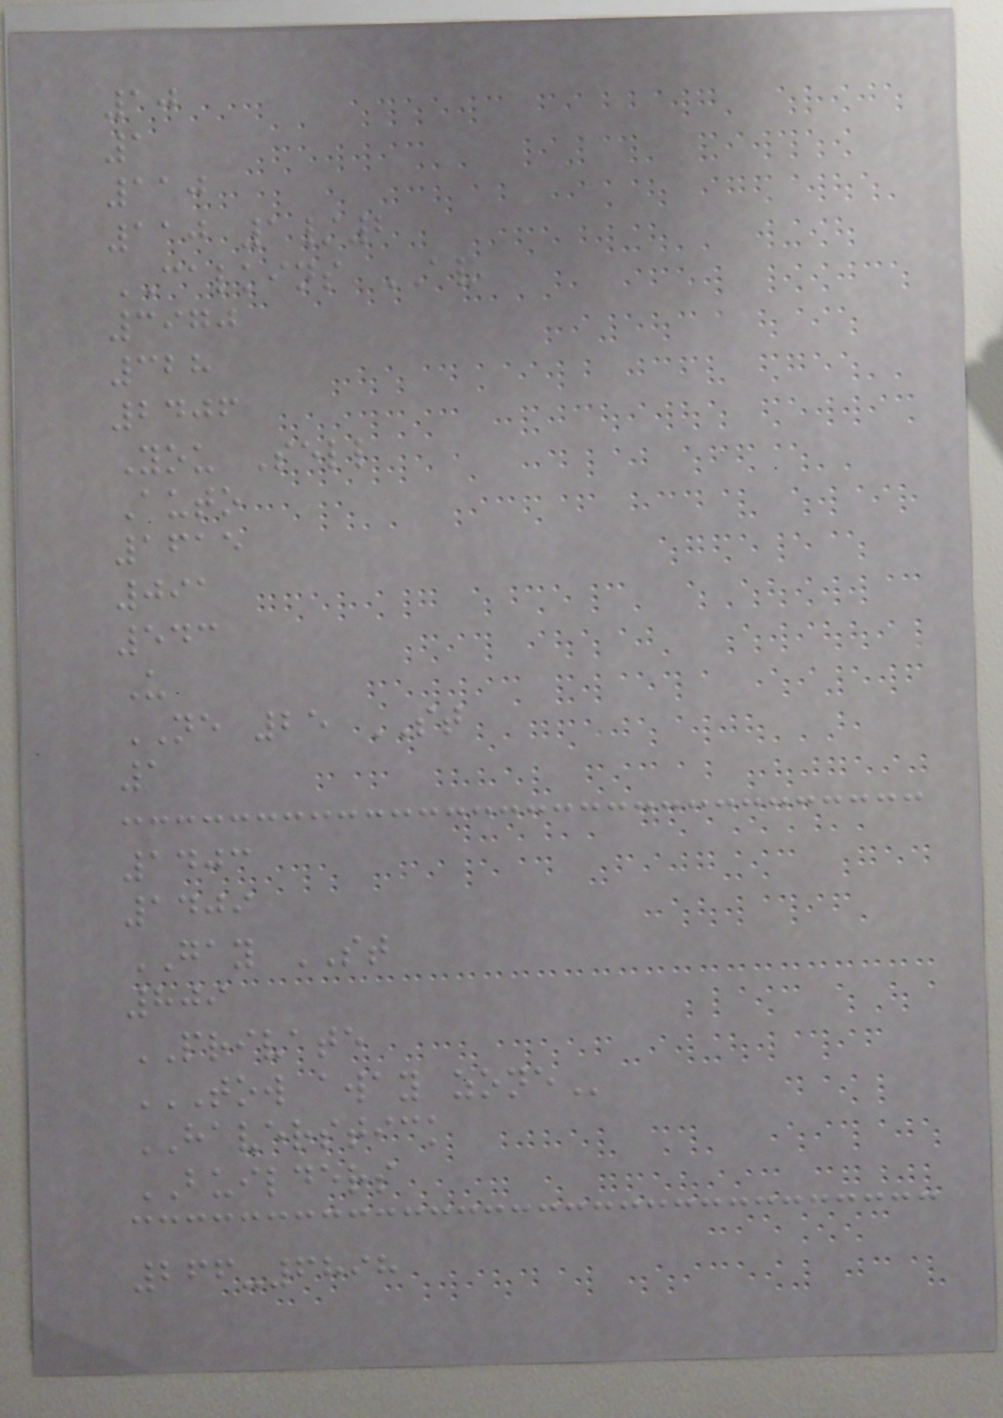10
1
110
110 1/2
CALKINS AV
3970
328
2406
You Sell
Auto
1615
091
543
U
NE 25 ST
1
1403
1409
GAY ST
809
PRIVATE
TOW AWAY ZONE
HAVERSTICK
BUILDERS
266-6898
